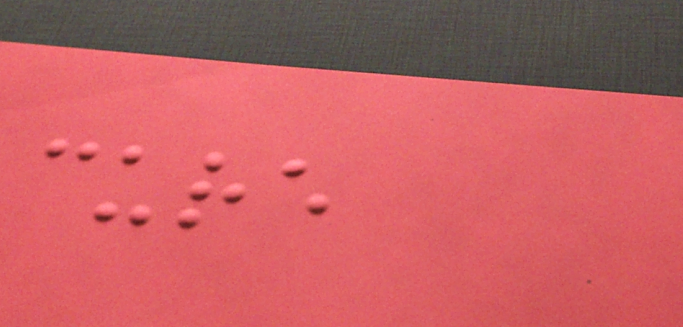cure
